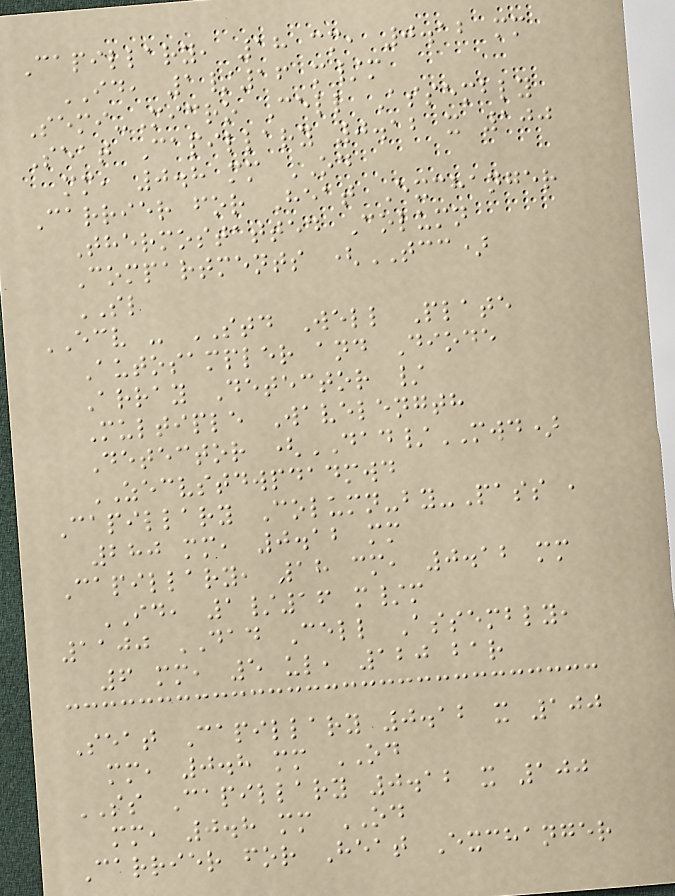Capillary, 18 cm, 0.12 mm
ID, 1/16 m/m
Semi-Micro Cell Assembly
Seat Capillary 0.12 x 100
mm, 0.8 mm OD
Carrier for Heat Exchanger
Thermostatted Column
Compartments (TCC)
SL
ECV - STD Well Plate
Autosampler and Diode
Array Detector /
Multiple Wavelength
Detector (DAD/MWD)
ZECVSTDWPDADMWD
Capillary Column-by-Pass ,
280 mm, 0.12 mm
Capillary, 18 cm, 0.12 mm
ID, 1/16 m/m
1100 DAD Cell Assembly,
6 mm, 5 ul, 120 bar
Seat Capillary 0.12 x 100
mm, 0.8 mm OD
SS Capillary 0.12 x 100
mm, 0.8 mm OD
Carrier for Heat Exchanger
